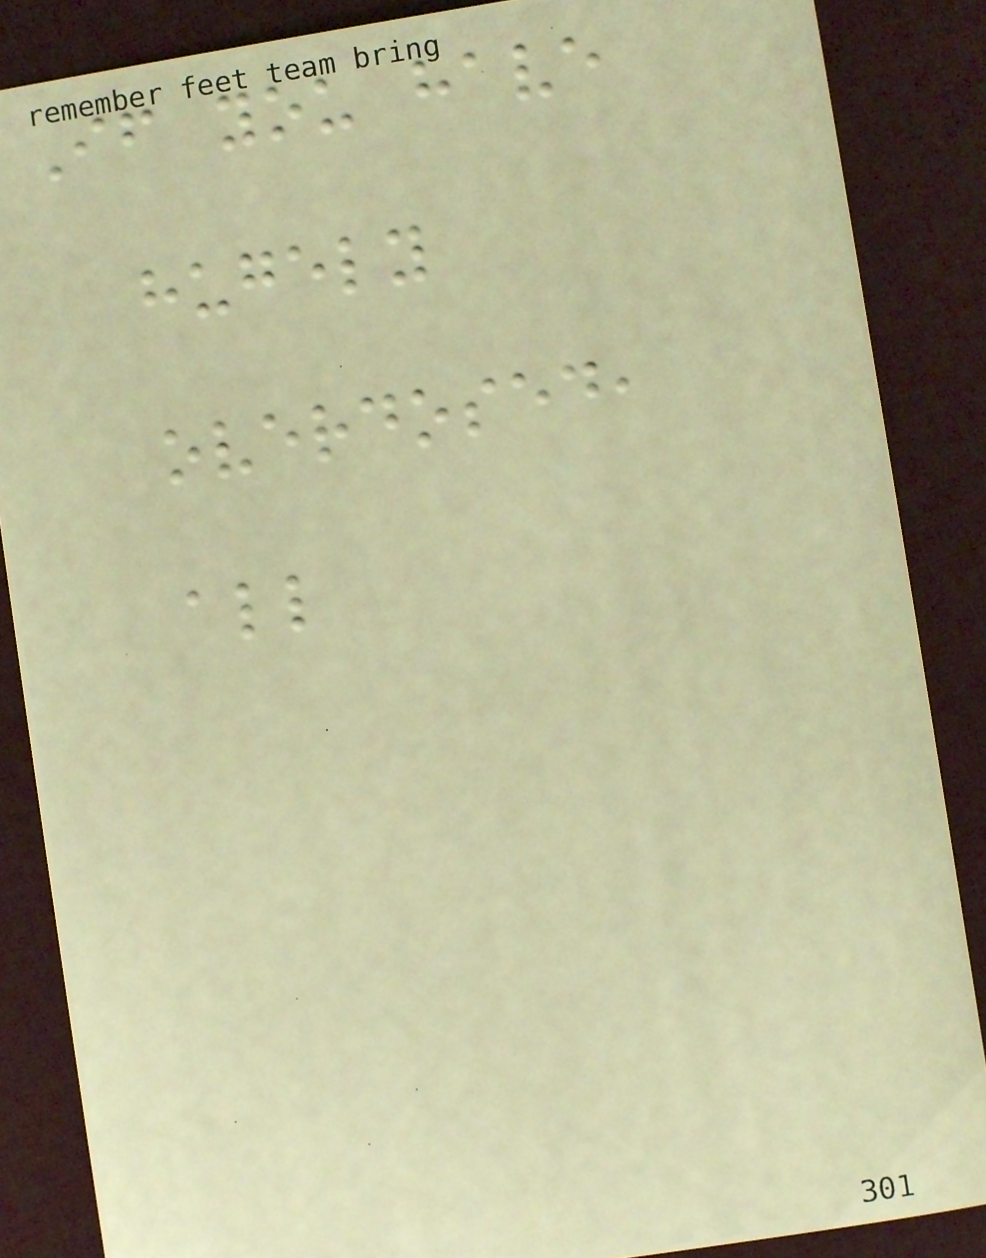If you have
hugely
overdosed,
all
